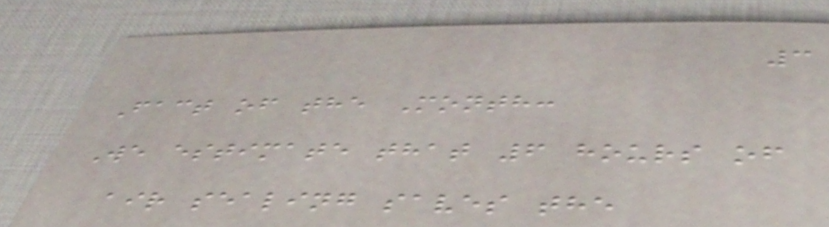3
Fact of the Month:
We estimate that 6 hours of
air sealing saves the
